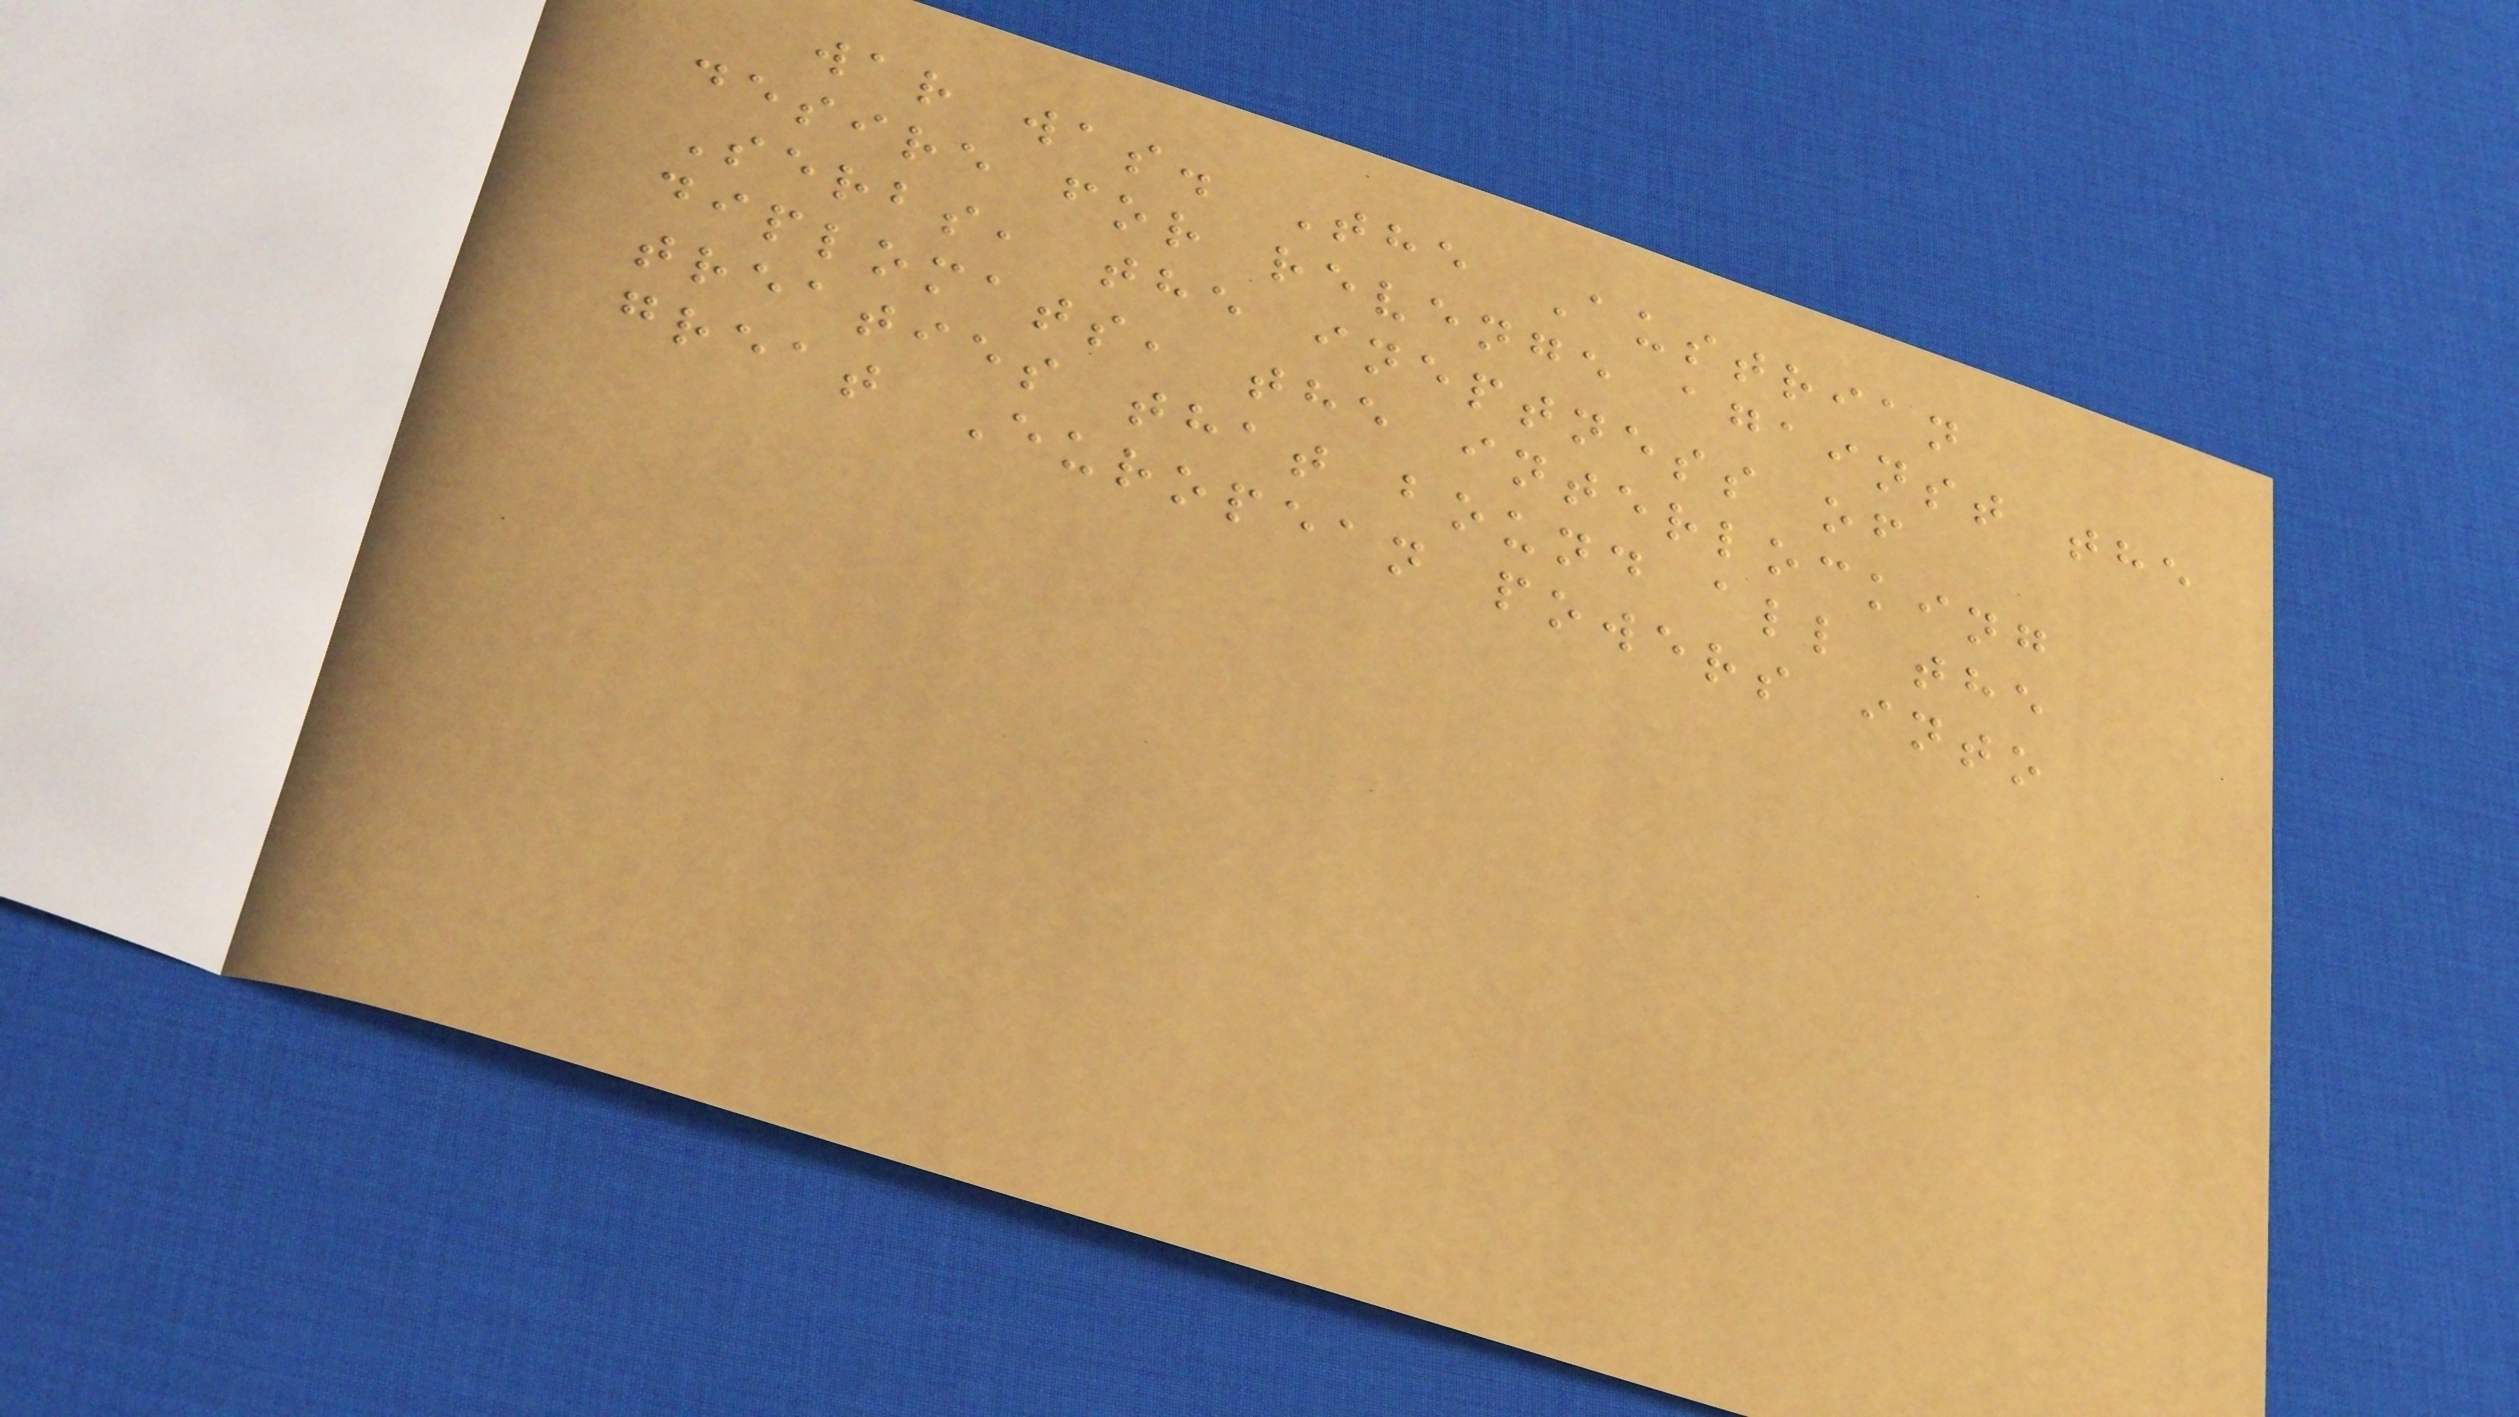war was. The Austrian
desire for revenge against the
Serbs, the ineptness of
diplomats, the interlocking
treaties that bound all the
great European powers into
